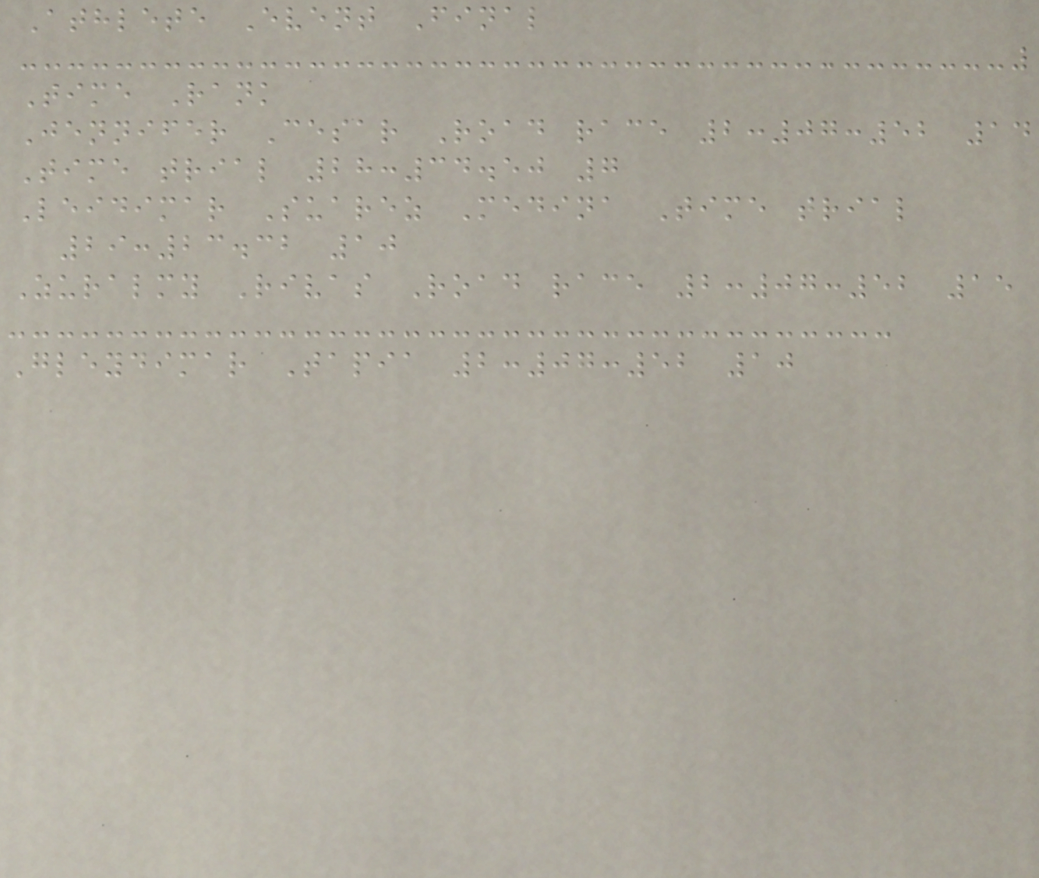Athlete Event Final
Time Rank
Jennifer Cesar Road race 2:07:52 14
Time trial 28:34.50 7
Leidimar Suarez Medina Time trial
29:23.32 10
Zuralmy Rivas Road race 2:07:52 15
Gleydimar Tapia 2:07:52 10
